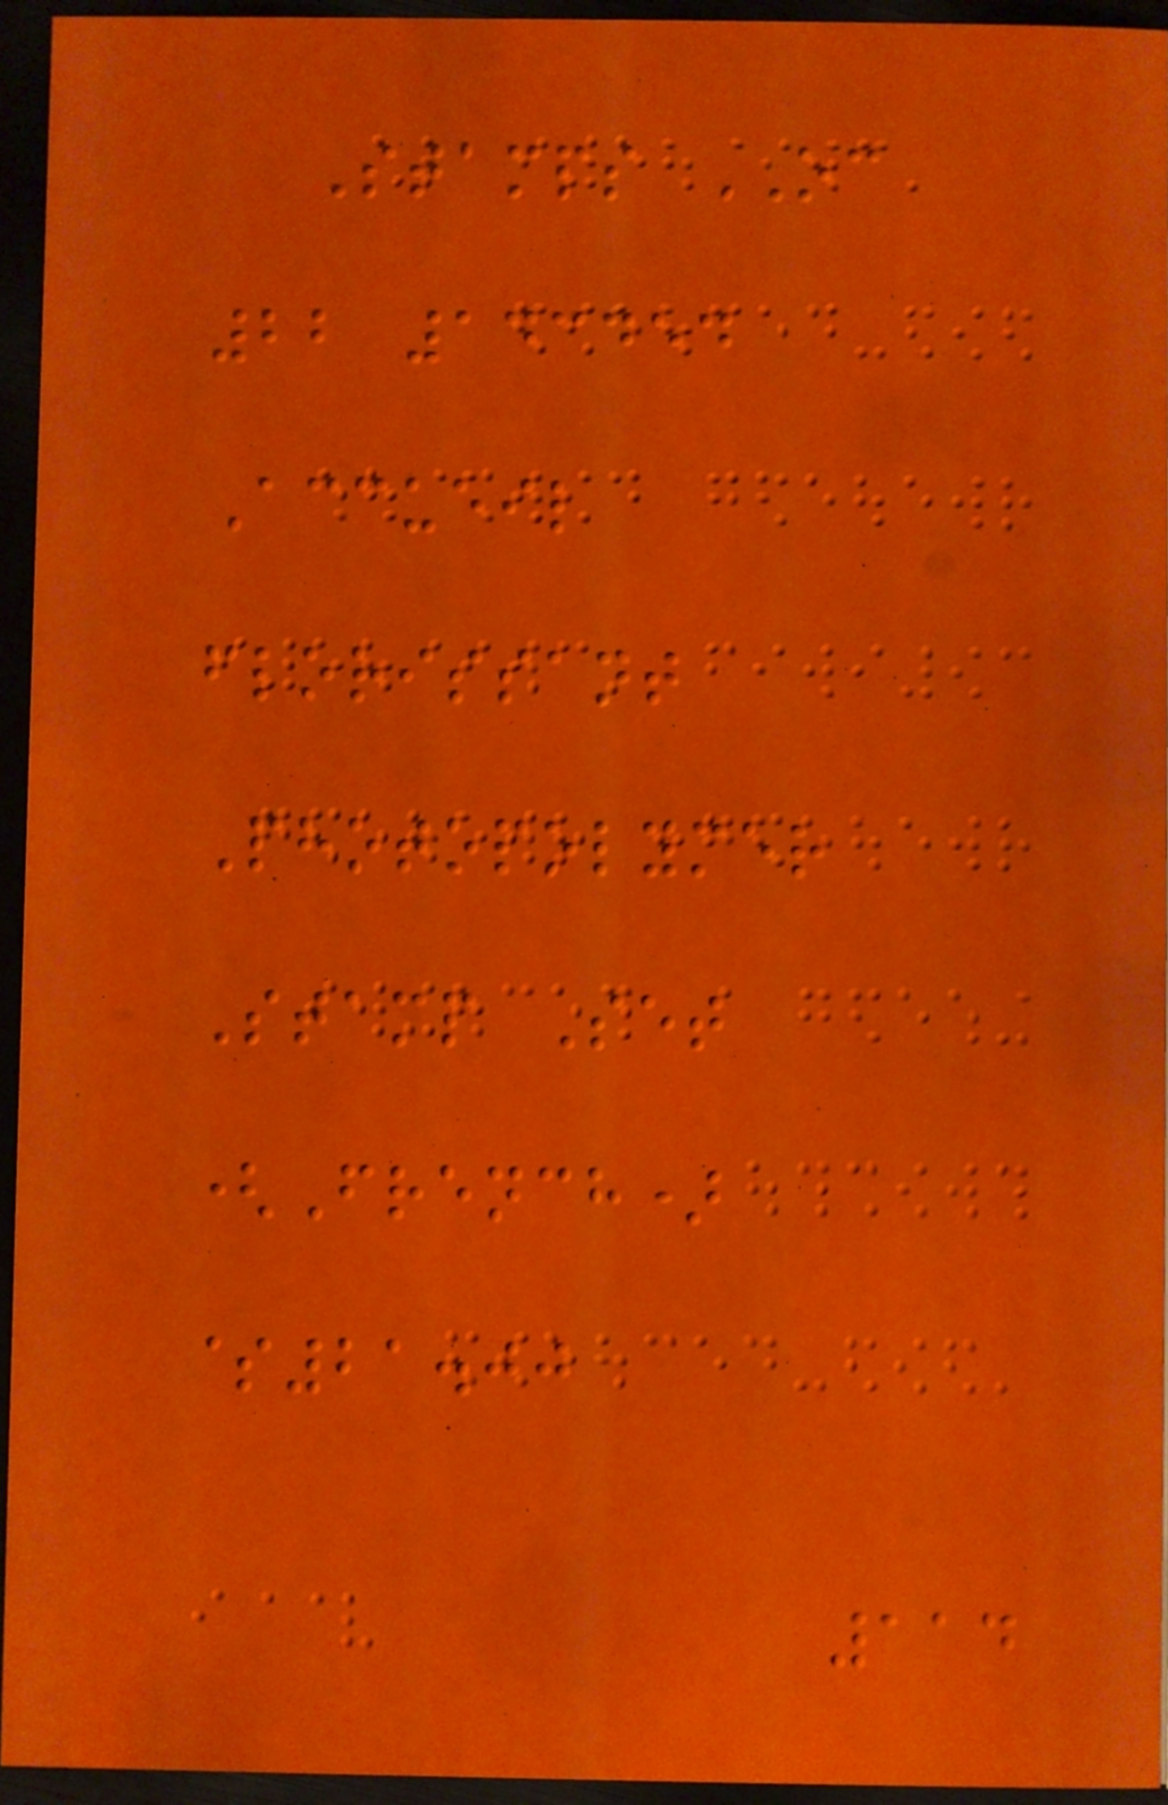Stamps OC
22 143454
Accueil
florissant
Photopolymer
Stamp Set
(French)
$21.00
114
